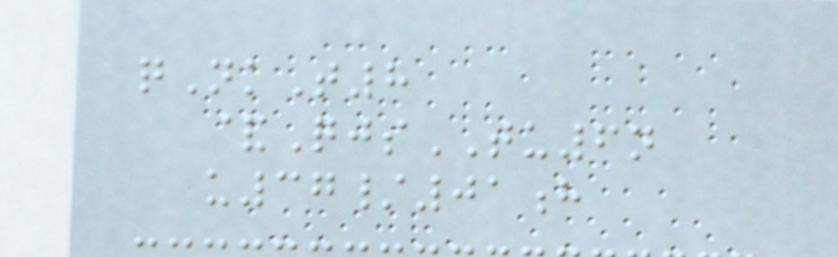qNkT8
&QjsTU6n
u37/01h
